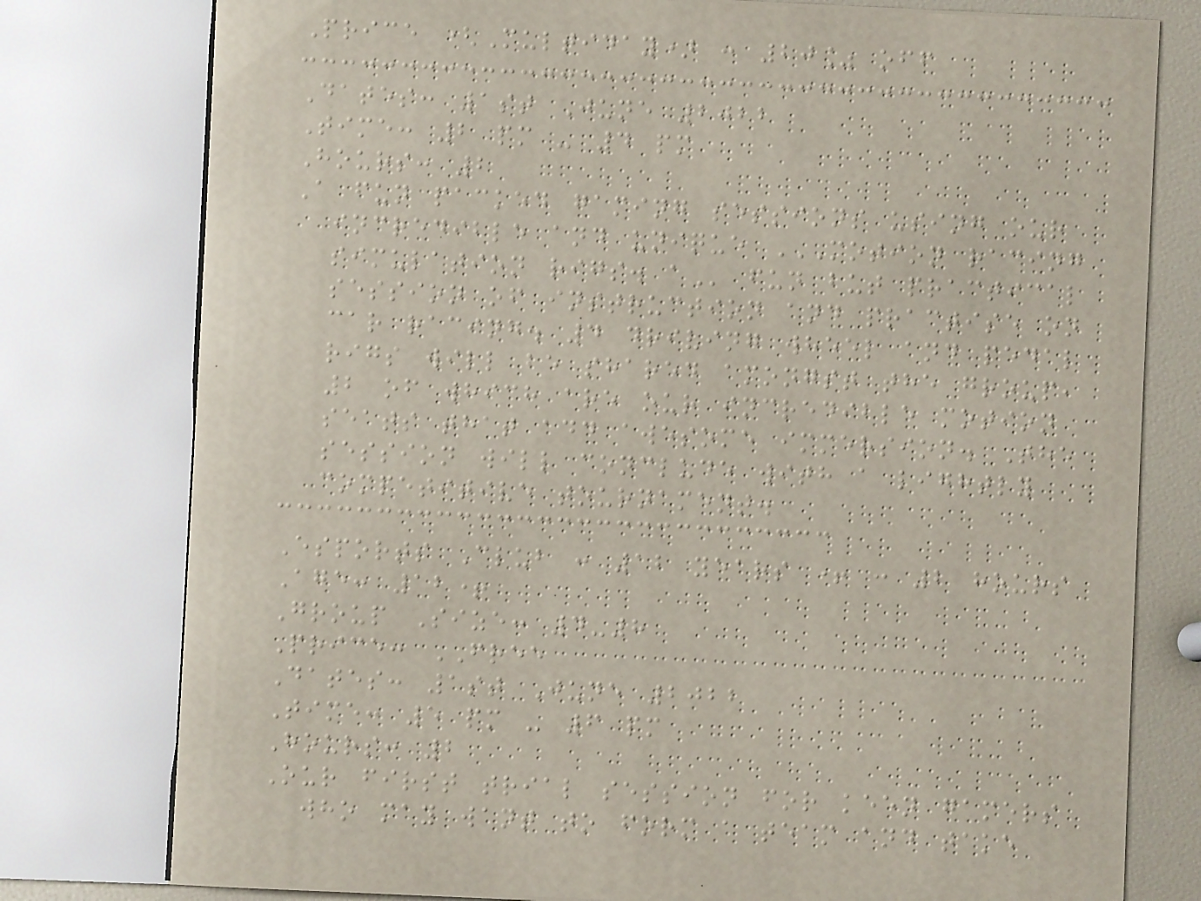Price (Multiday) : 20% off
Dates: 1st June 2022
Time: 2 pm - 4 pm
Hours: 2
A fun packed gaming sessions using our
incredible and unique MOTION RACING
SIMULATION RIGS. A fun but practical
session of instruction and practise on
car racing. 4 driving wheel and pedal
rigs will be shared amongst the group,
2 of which are our incredible motion
seats that add awesome immersion. The
session will conclude with a lightly
competitive tournament.
Esports Club : 12 years + : 2 hours
Age: 12+
Group Size: 4-8
Price: FREE
Dates: 1st June 2022
Time: 5 pm - 6 pm
Hours: 2
Our first trial session for keen gamers
who may want to form a team and take
